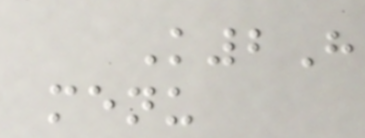K2H
menu
